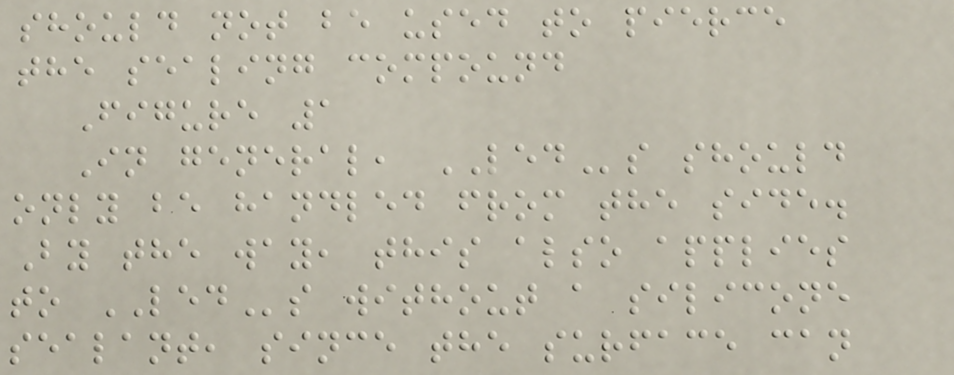should not be used to pierce
the sealing compound
Figure 1
In general, LEDs should
only be handled from the side.
By the way, this also applies
to LEDs without a silicone
sealant, since the surface can
